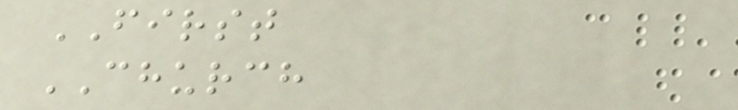FIRST
CHURCH
